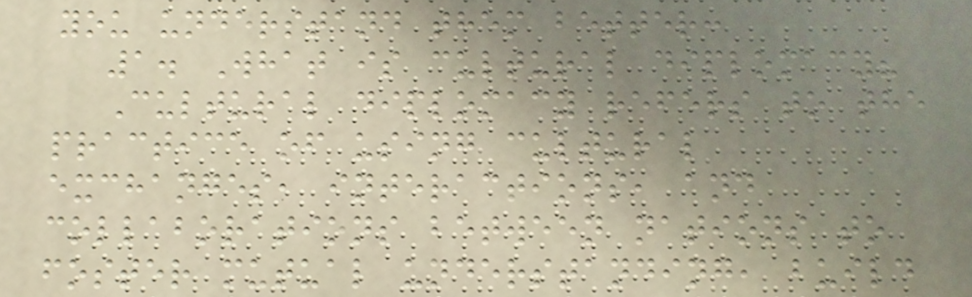you understand them better:
1. What is cultural diplomacy?
Cultural diplomacy refers to the
practice of using cultural
exchanges, interactions, and
collaborations between nations to
foster mutual understanding, build
